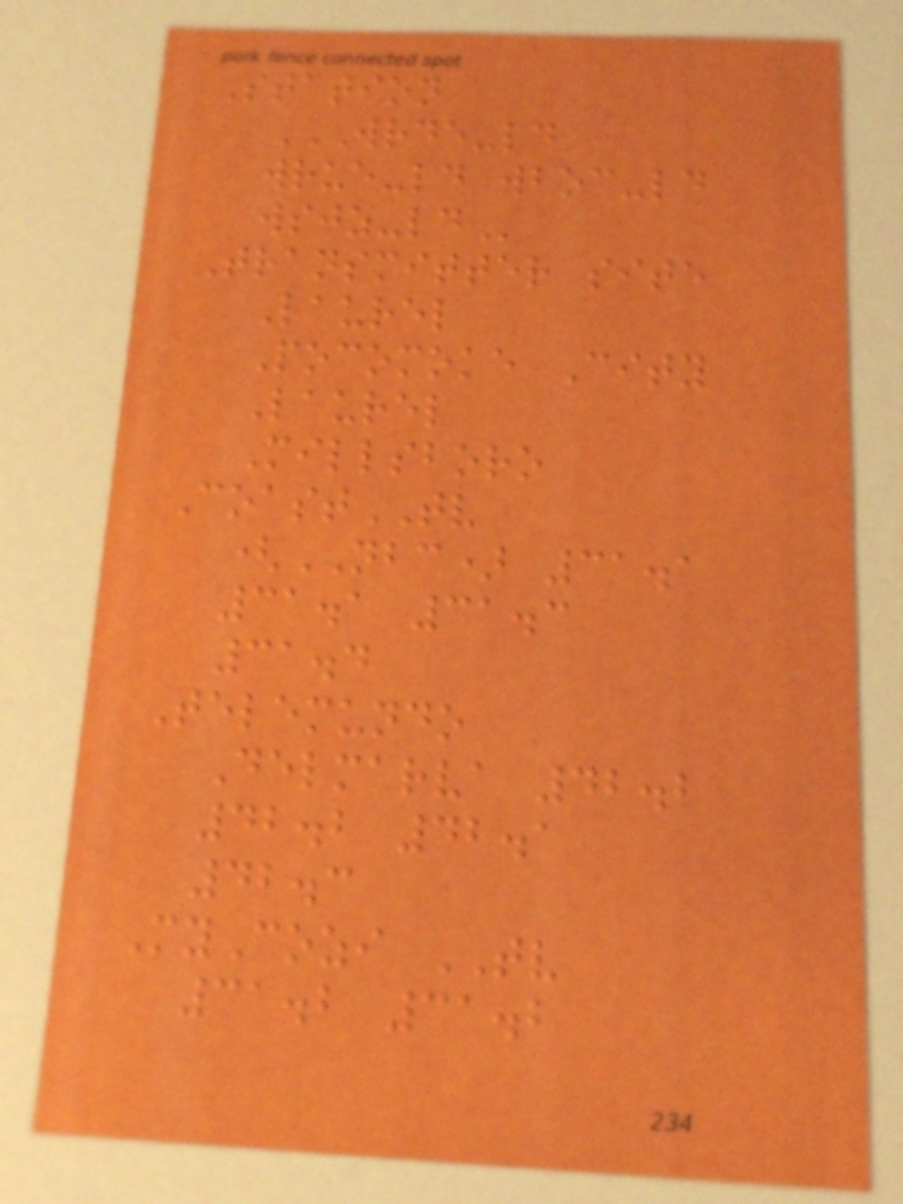Station
WRDE-LD
WRUE-LD WBOC-LD
WSJZ-LD
Transmitter site
Laurel
Pocomoke City
Laurel
Millsboro
CoastTV
(NBC) 31.1
31.1 31.3
31.4
Telemundo
Delmarva 42.2
42.2 42.1
42.3
MyCozi TV
31.2 31.2
